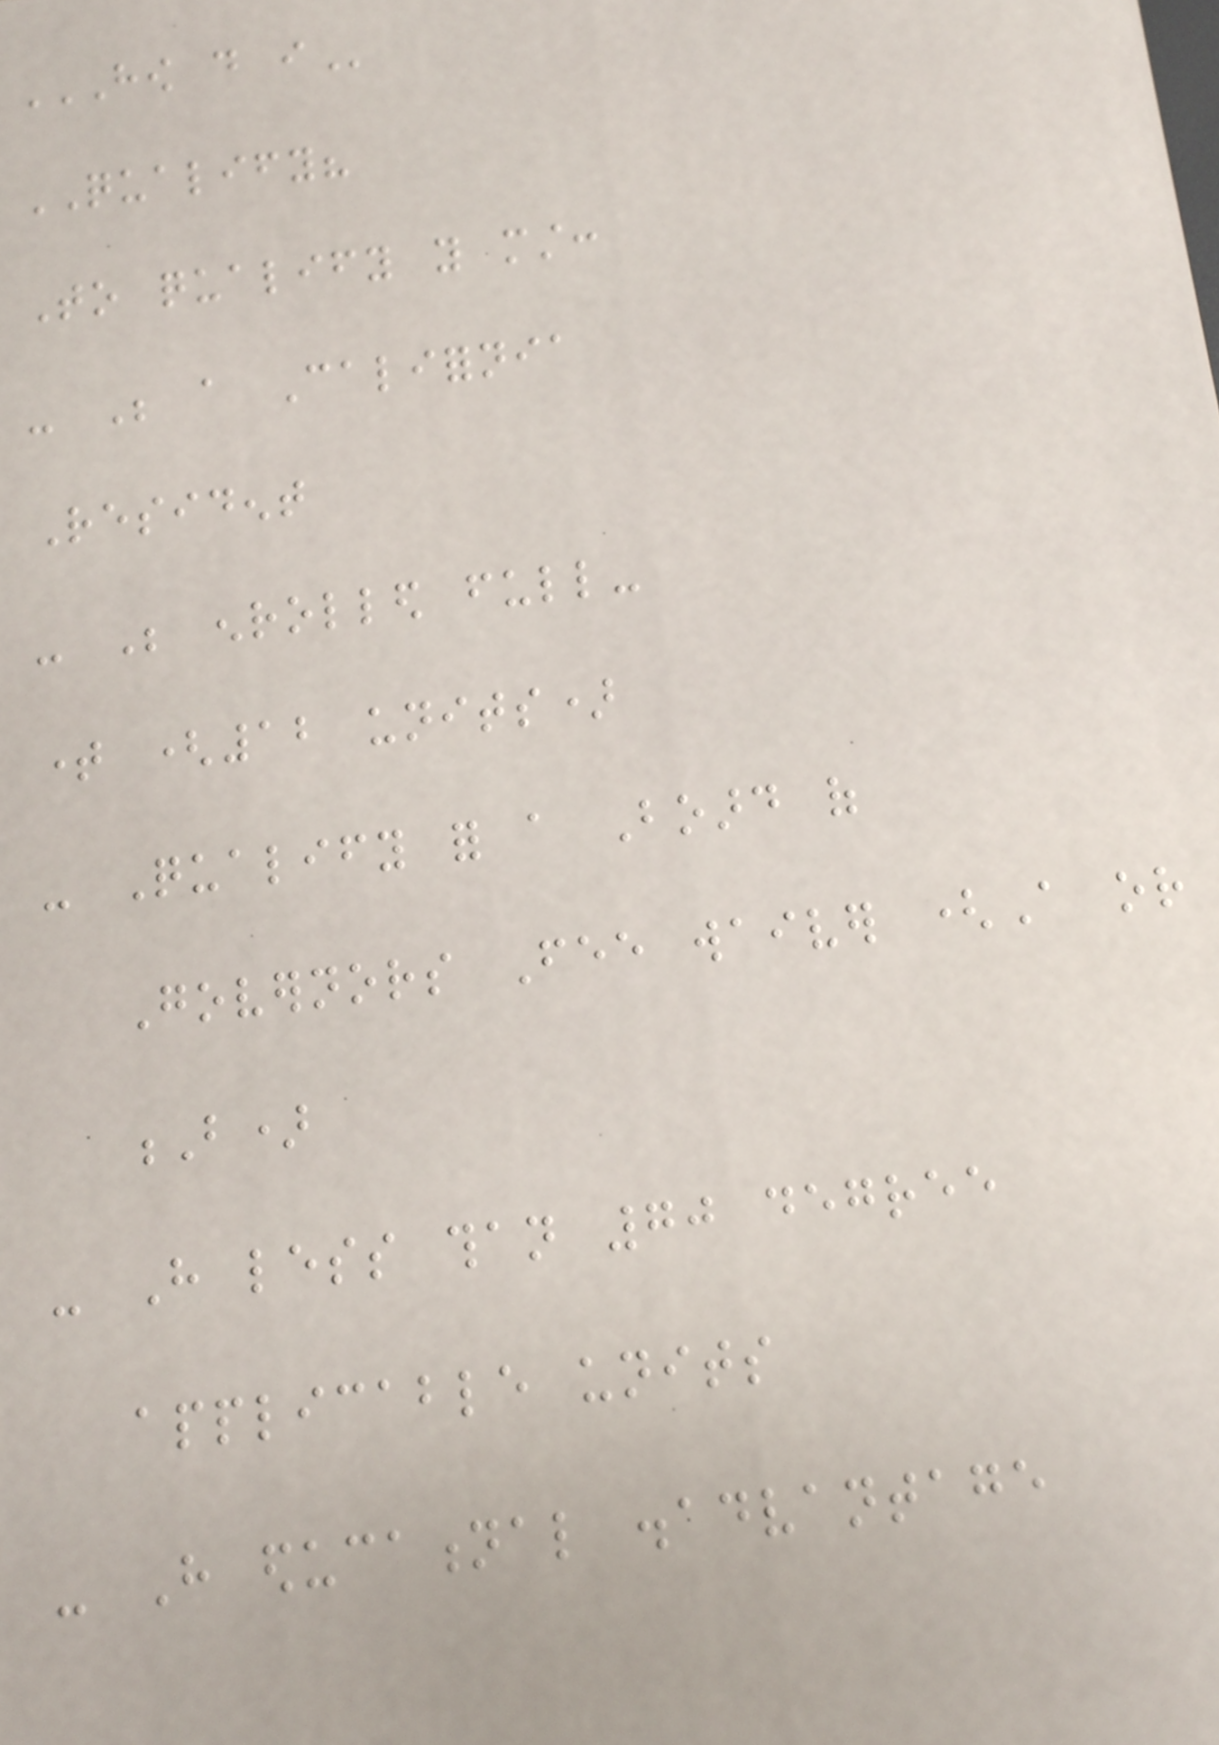HOW DO I
QUALIFY?
To qualify you must:
- Be a California
Resident
- Be enrolled full-
time (12 units)
- Qualify for a Board of
Governors Fee waiver (A or
B)
- Have less than 70 degree
applicable units
- Have educational disadvantage
